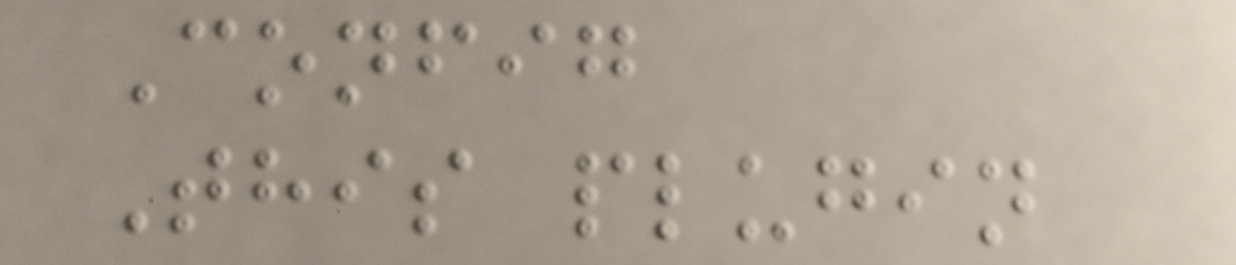Config
This plugin
